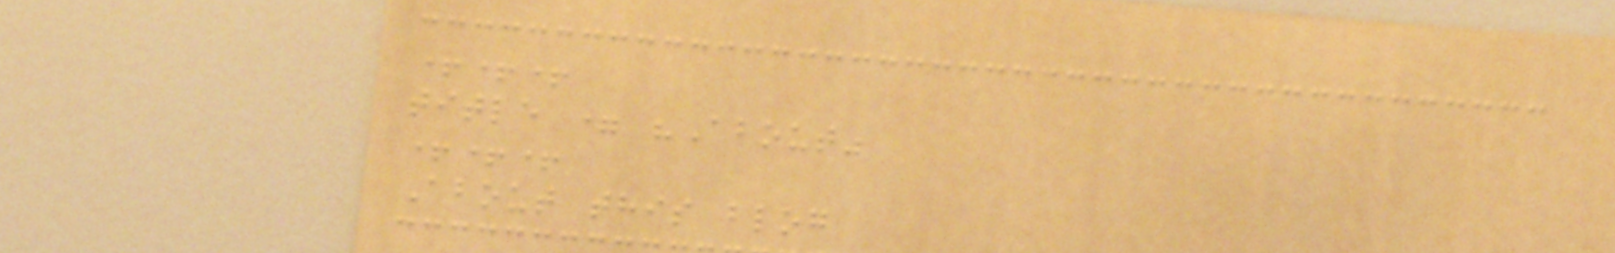+++
title = "About"
+++
About this blog
